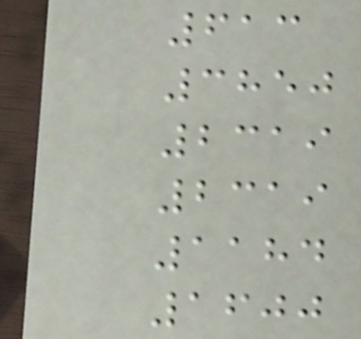613
3850
2319
2319
1184
1600
